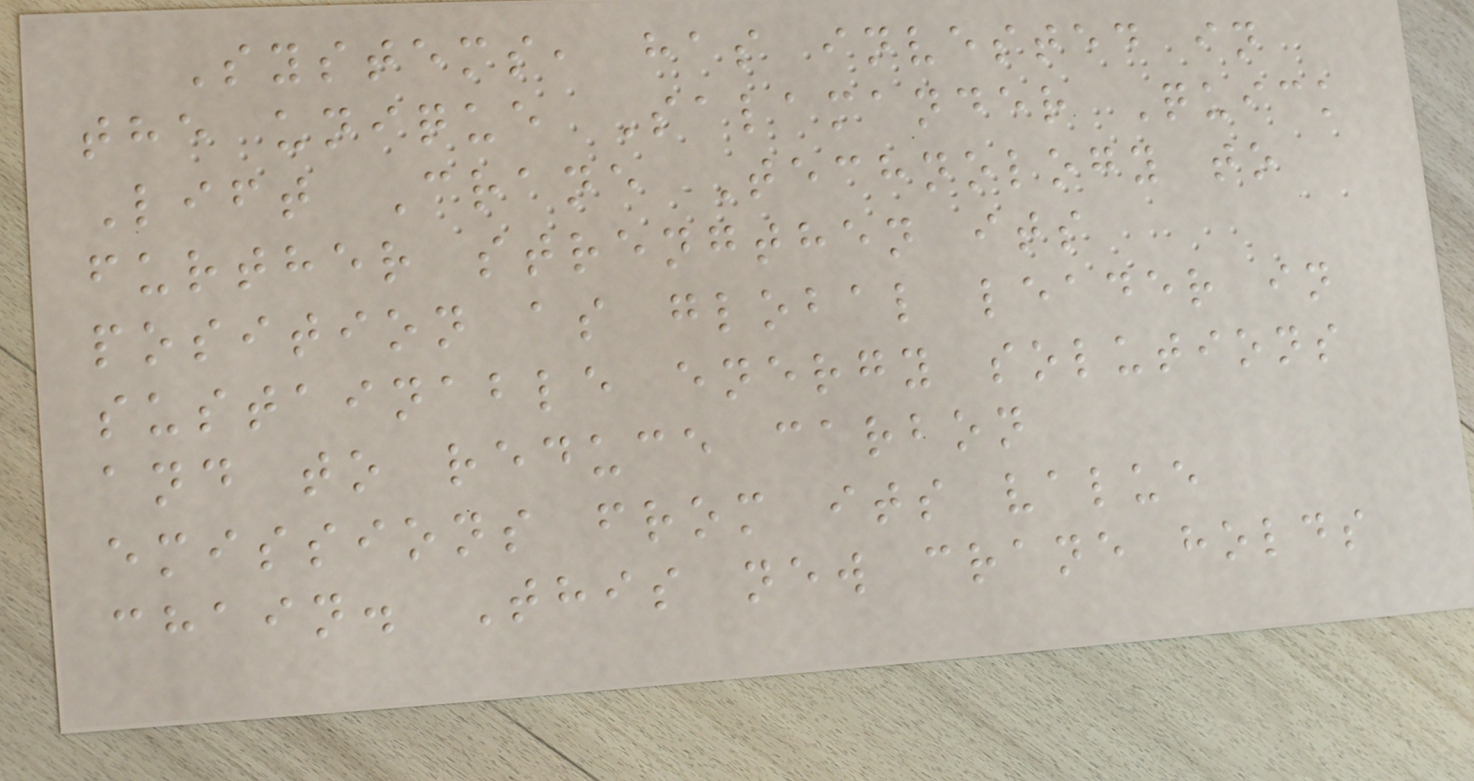Systems, has invested in
the unique Salamander Quick
Lift Crane Technology to
further strengthen its
position as global leader in
sustainable energy solutions
and to reduce carbon
emissions from its value
chain. This new crane holds
